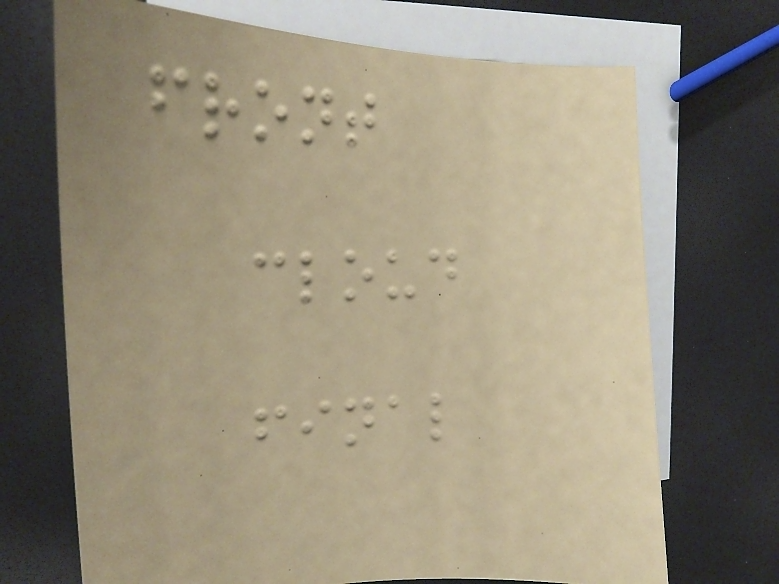front
cloud
final
